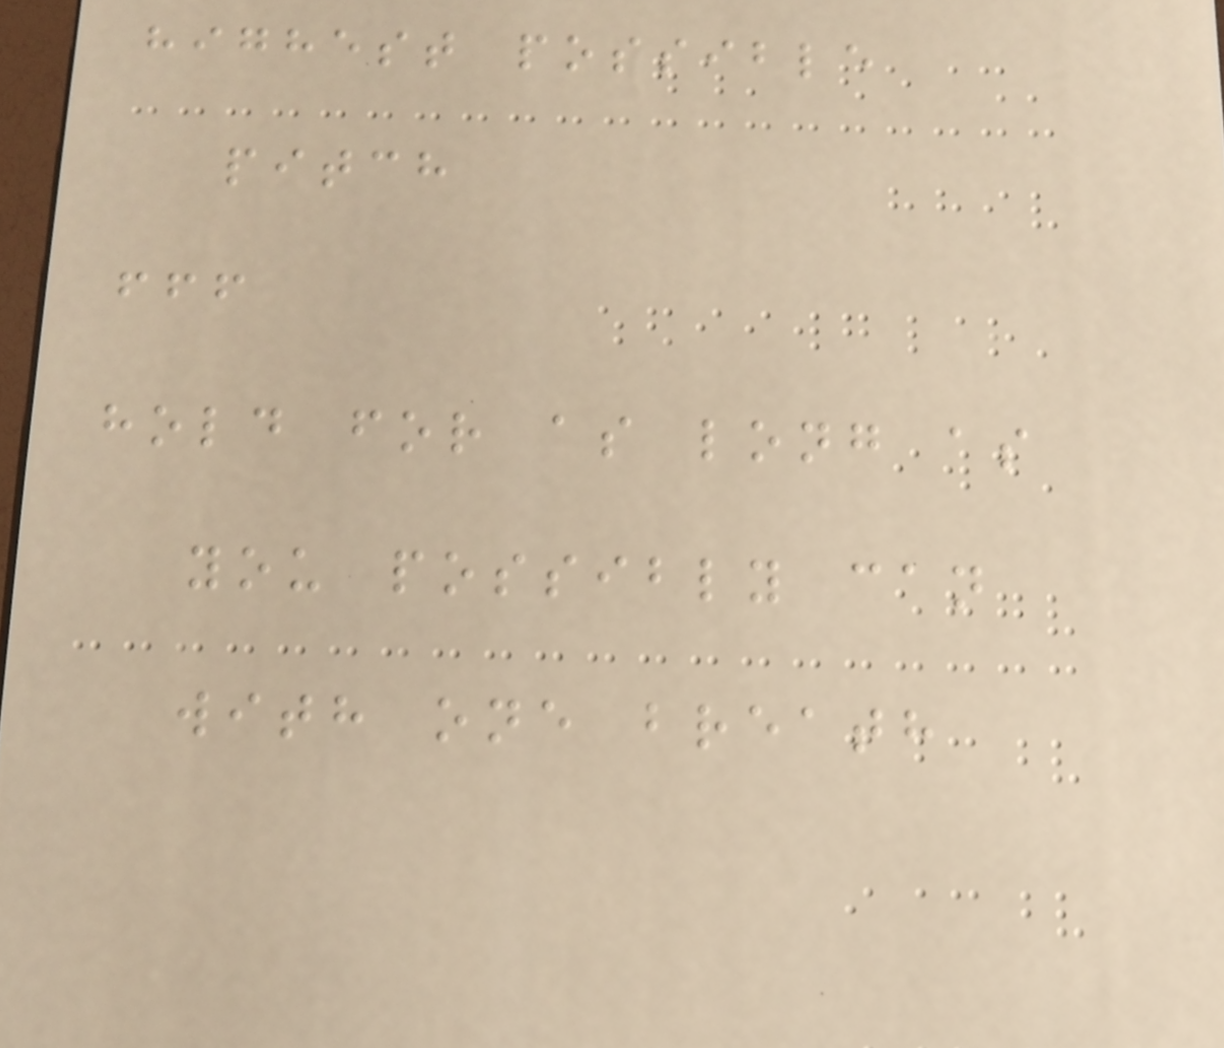highest possible
pitch
fff
hold for as long as
you possibly can
with one breath
